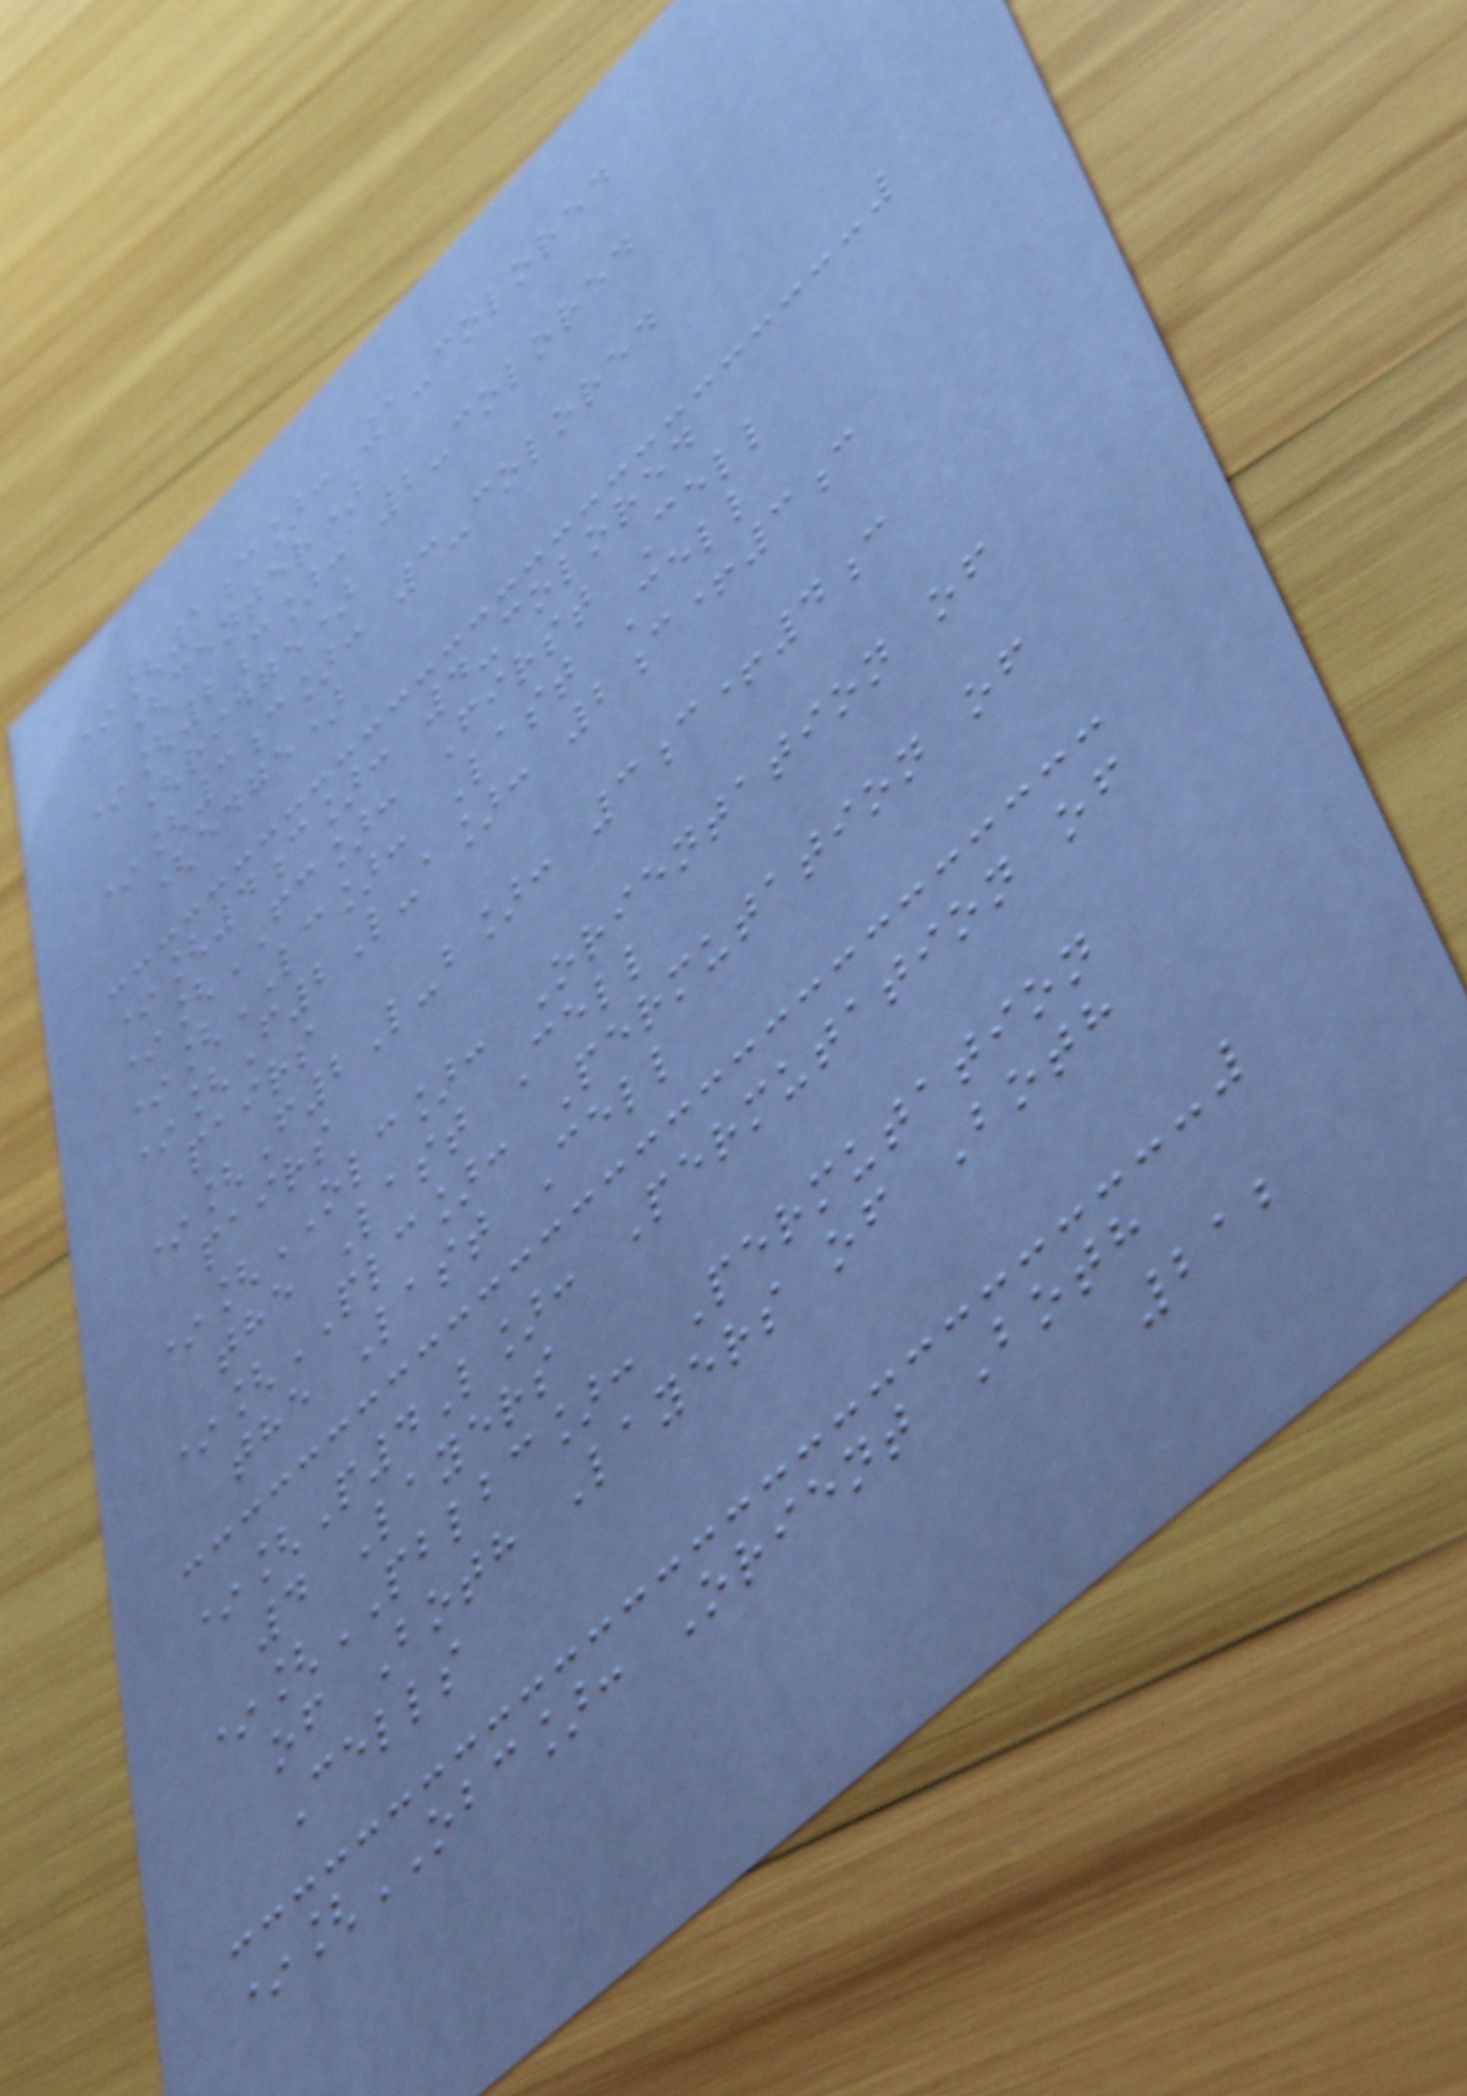*[1c]: 1-colored
(center)
*[2c]: 2-colored
(ridge)
*[3c]: 3-colored
(edge)
*[4c]: 4-colored
*[FC]: First Cell
*[LC]: Last Cell
*[F2L-a]: 2c+3c
pairs
*[F2L-b]: 3c+4c
pairs
*[OLC]: Orientation of
the Last Cell
*[PLC]: Permutation of
the Last Cell
*[P4L]: Permutation of
4 Layers
*[PBLBC]: Permutation
of Both Layers of Both
Cells
*[OBC]: Orient Both
212
